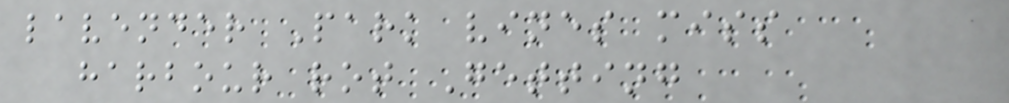lavender Park vines miss
harbour rot Getting
